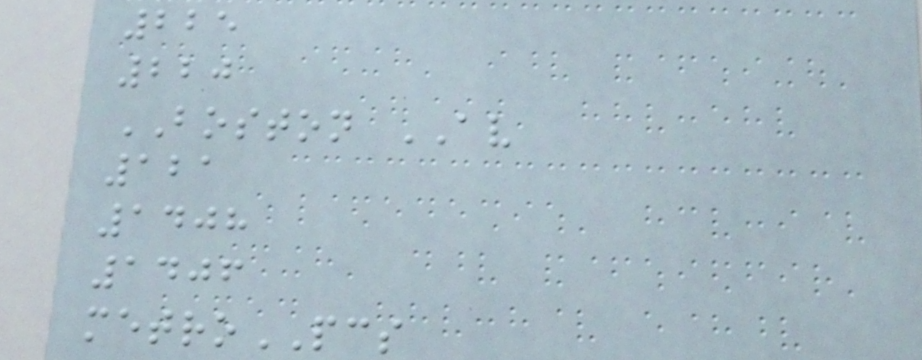225
220
BOSTON AV
121
1408
1406
metroPCS
